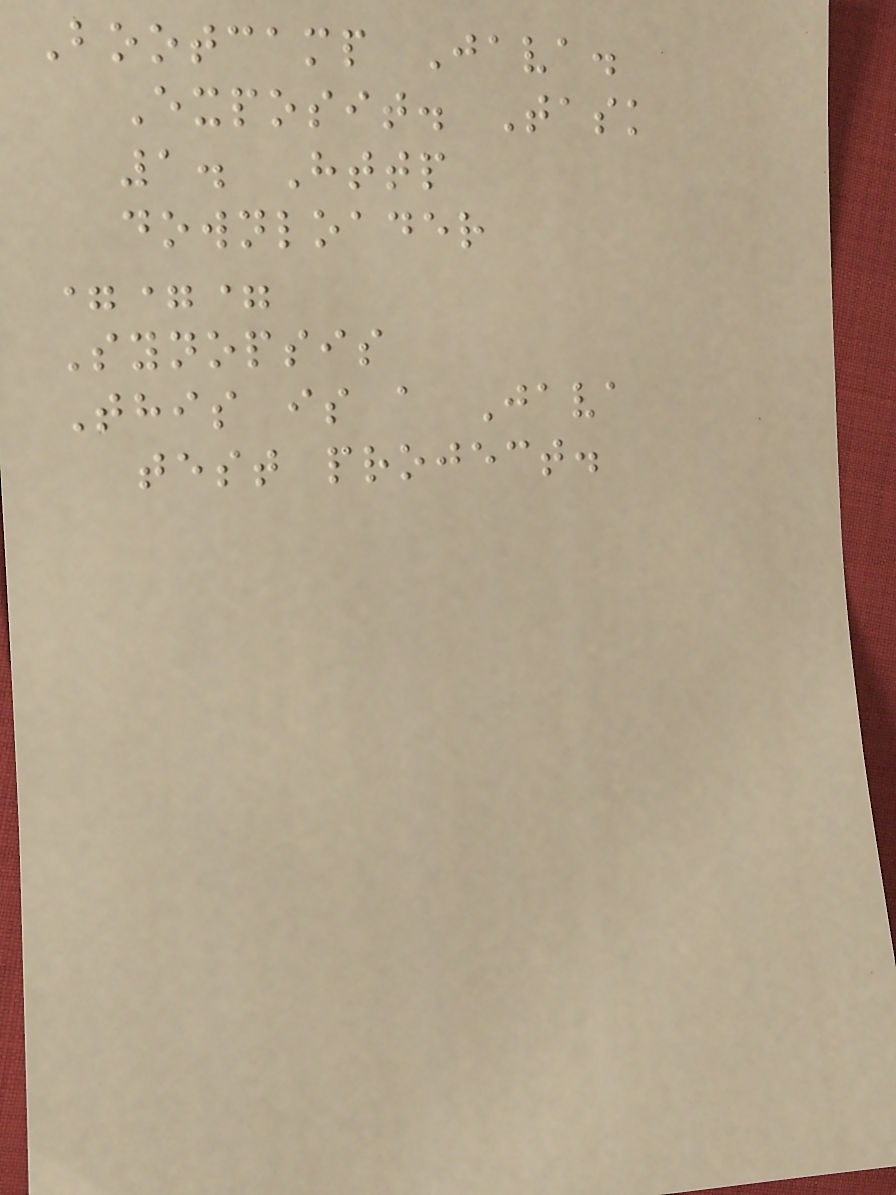Bootcamp Java.
Exposit. Task
1. Http
downloader
===
Synopsis
This is a Java
test project.
